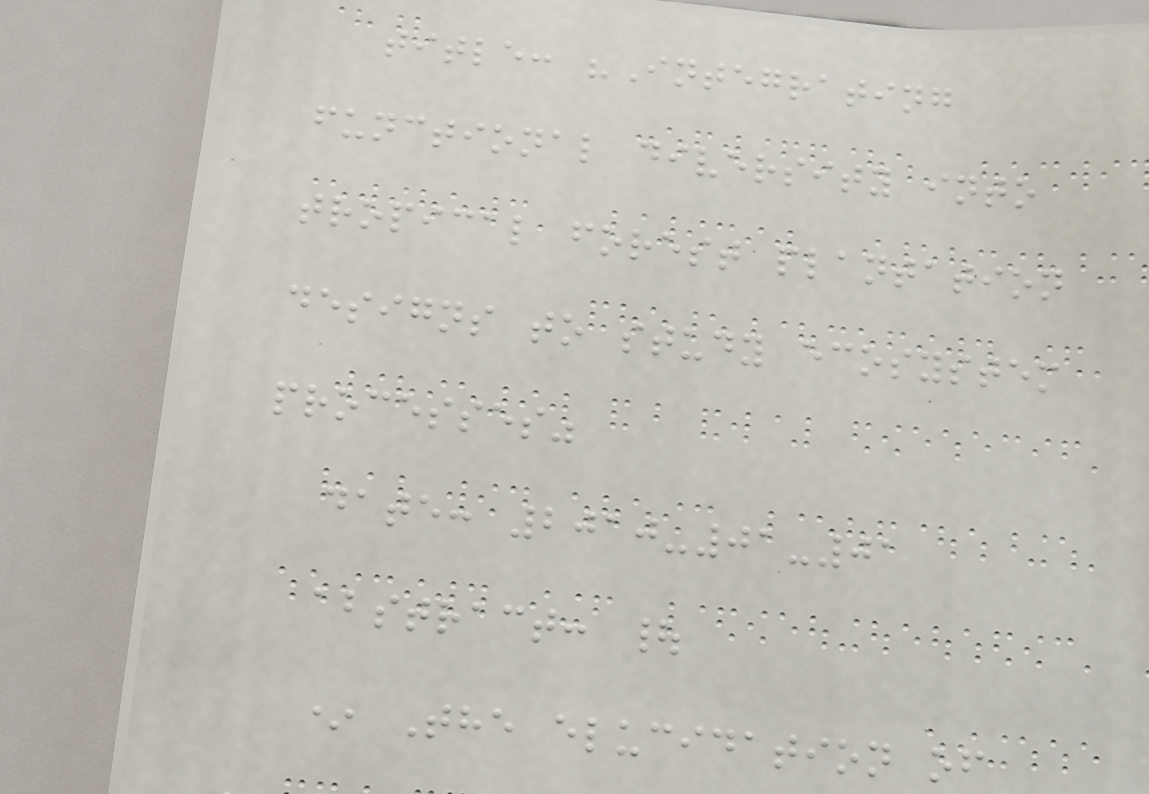title: "Integrating
functional diversity into
tropical forest plantation
designs to study ecosystem
processes"
date: 2010-01-01
abstract: |
* The elucidation of
